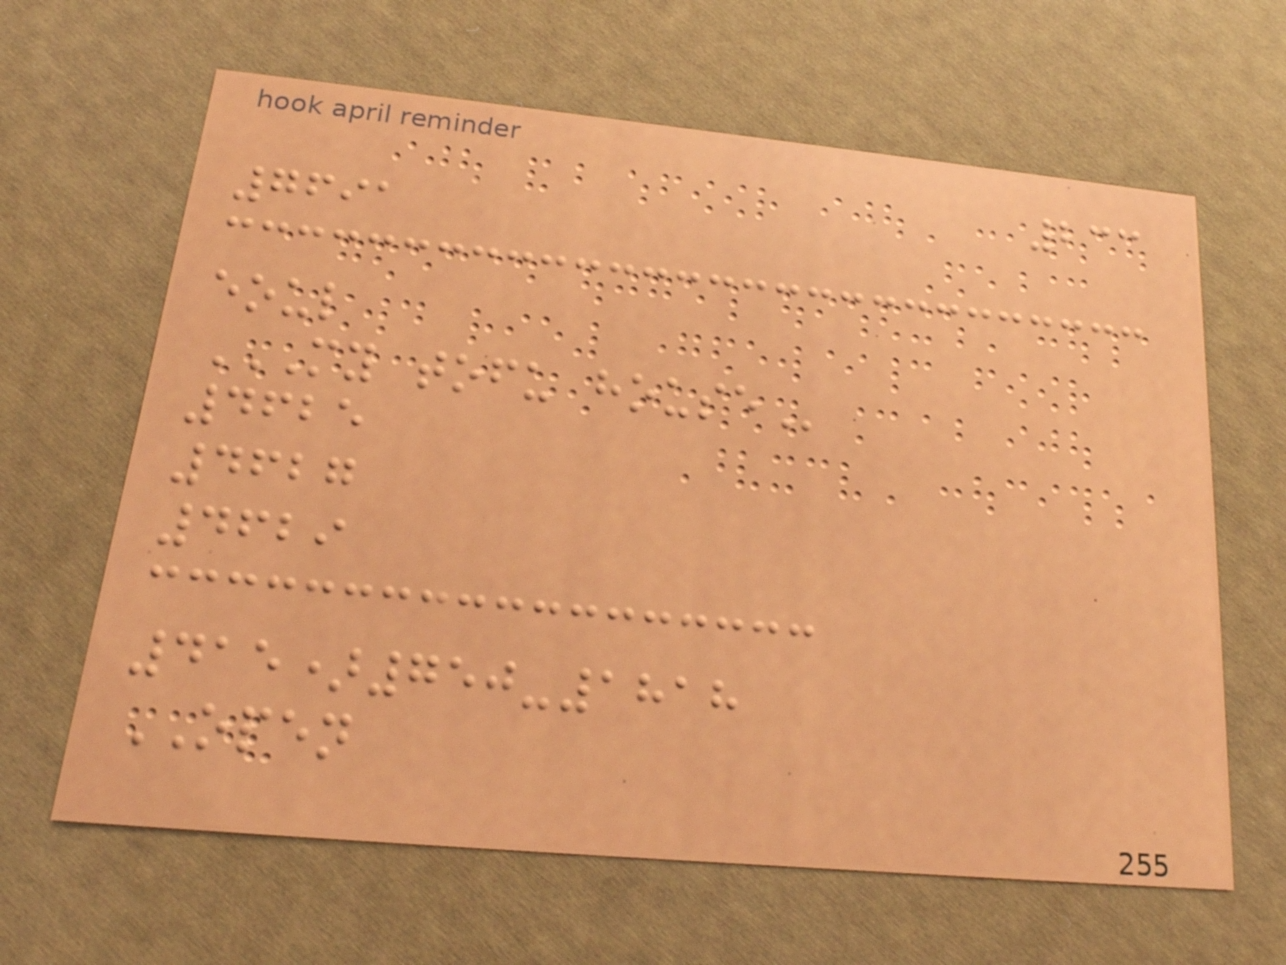233
7691
eoul
MY TOFU HOUSE
4625
4627
4629
415)750-1818
OPEN
